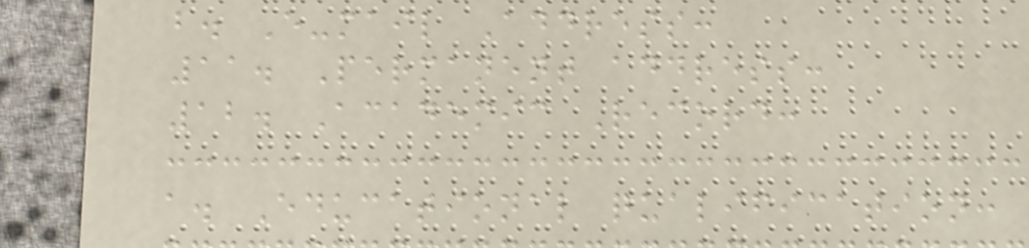b. E-mail Address:
11. Permanent address:
12. Academic Record:
a. Educational qualification:
